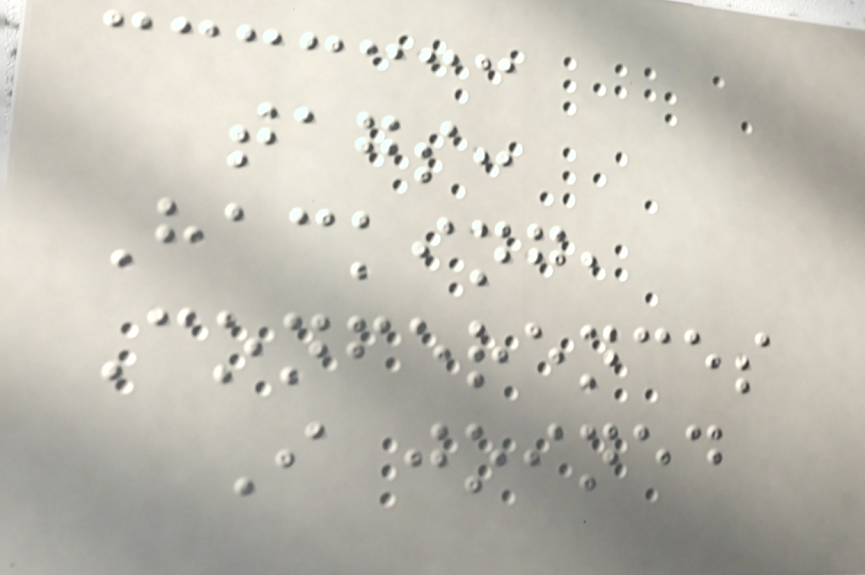tags:
Hacking,
Conferences
I joined
